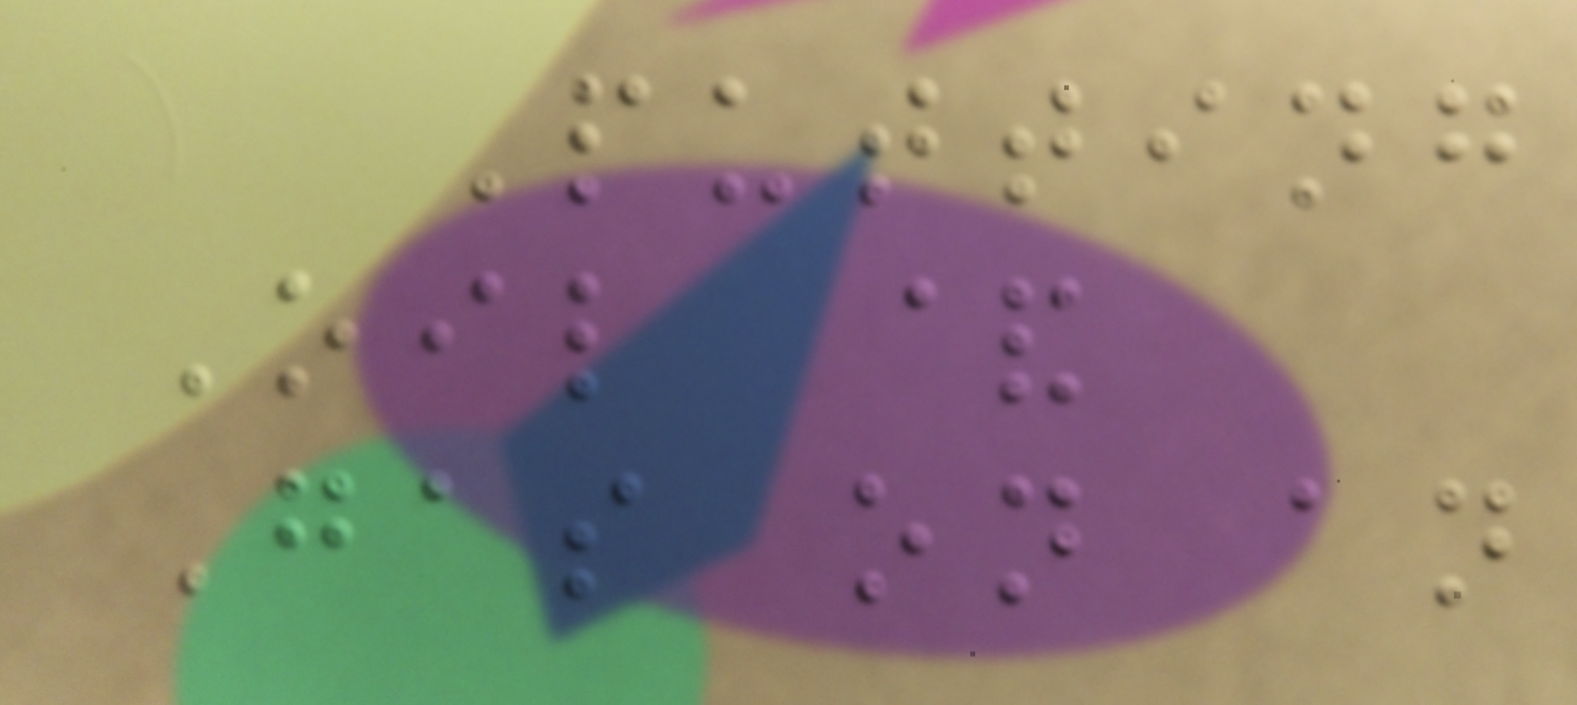Putting
Oil &
Gas on an
